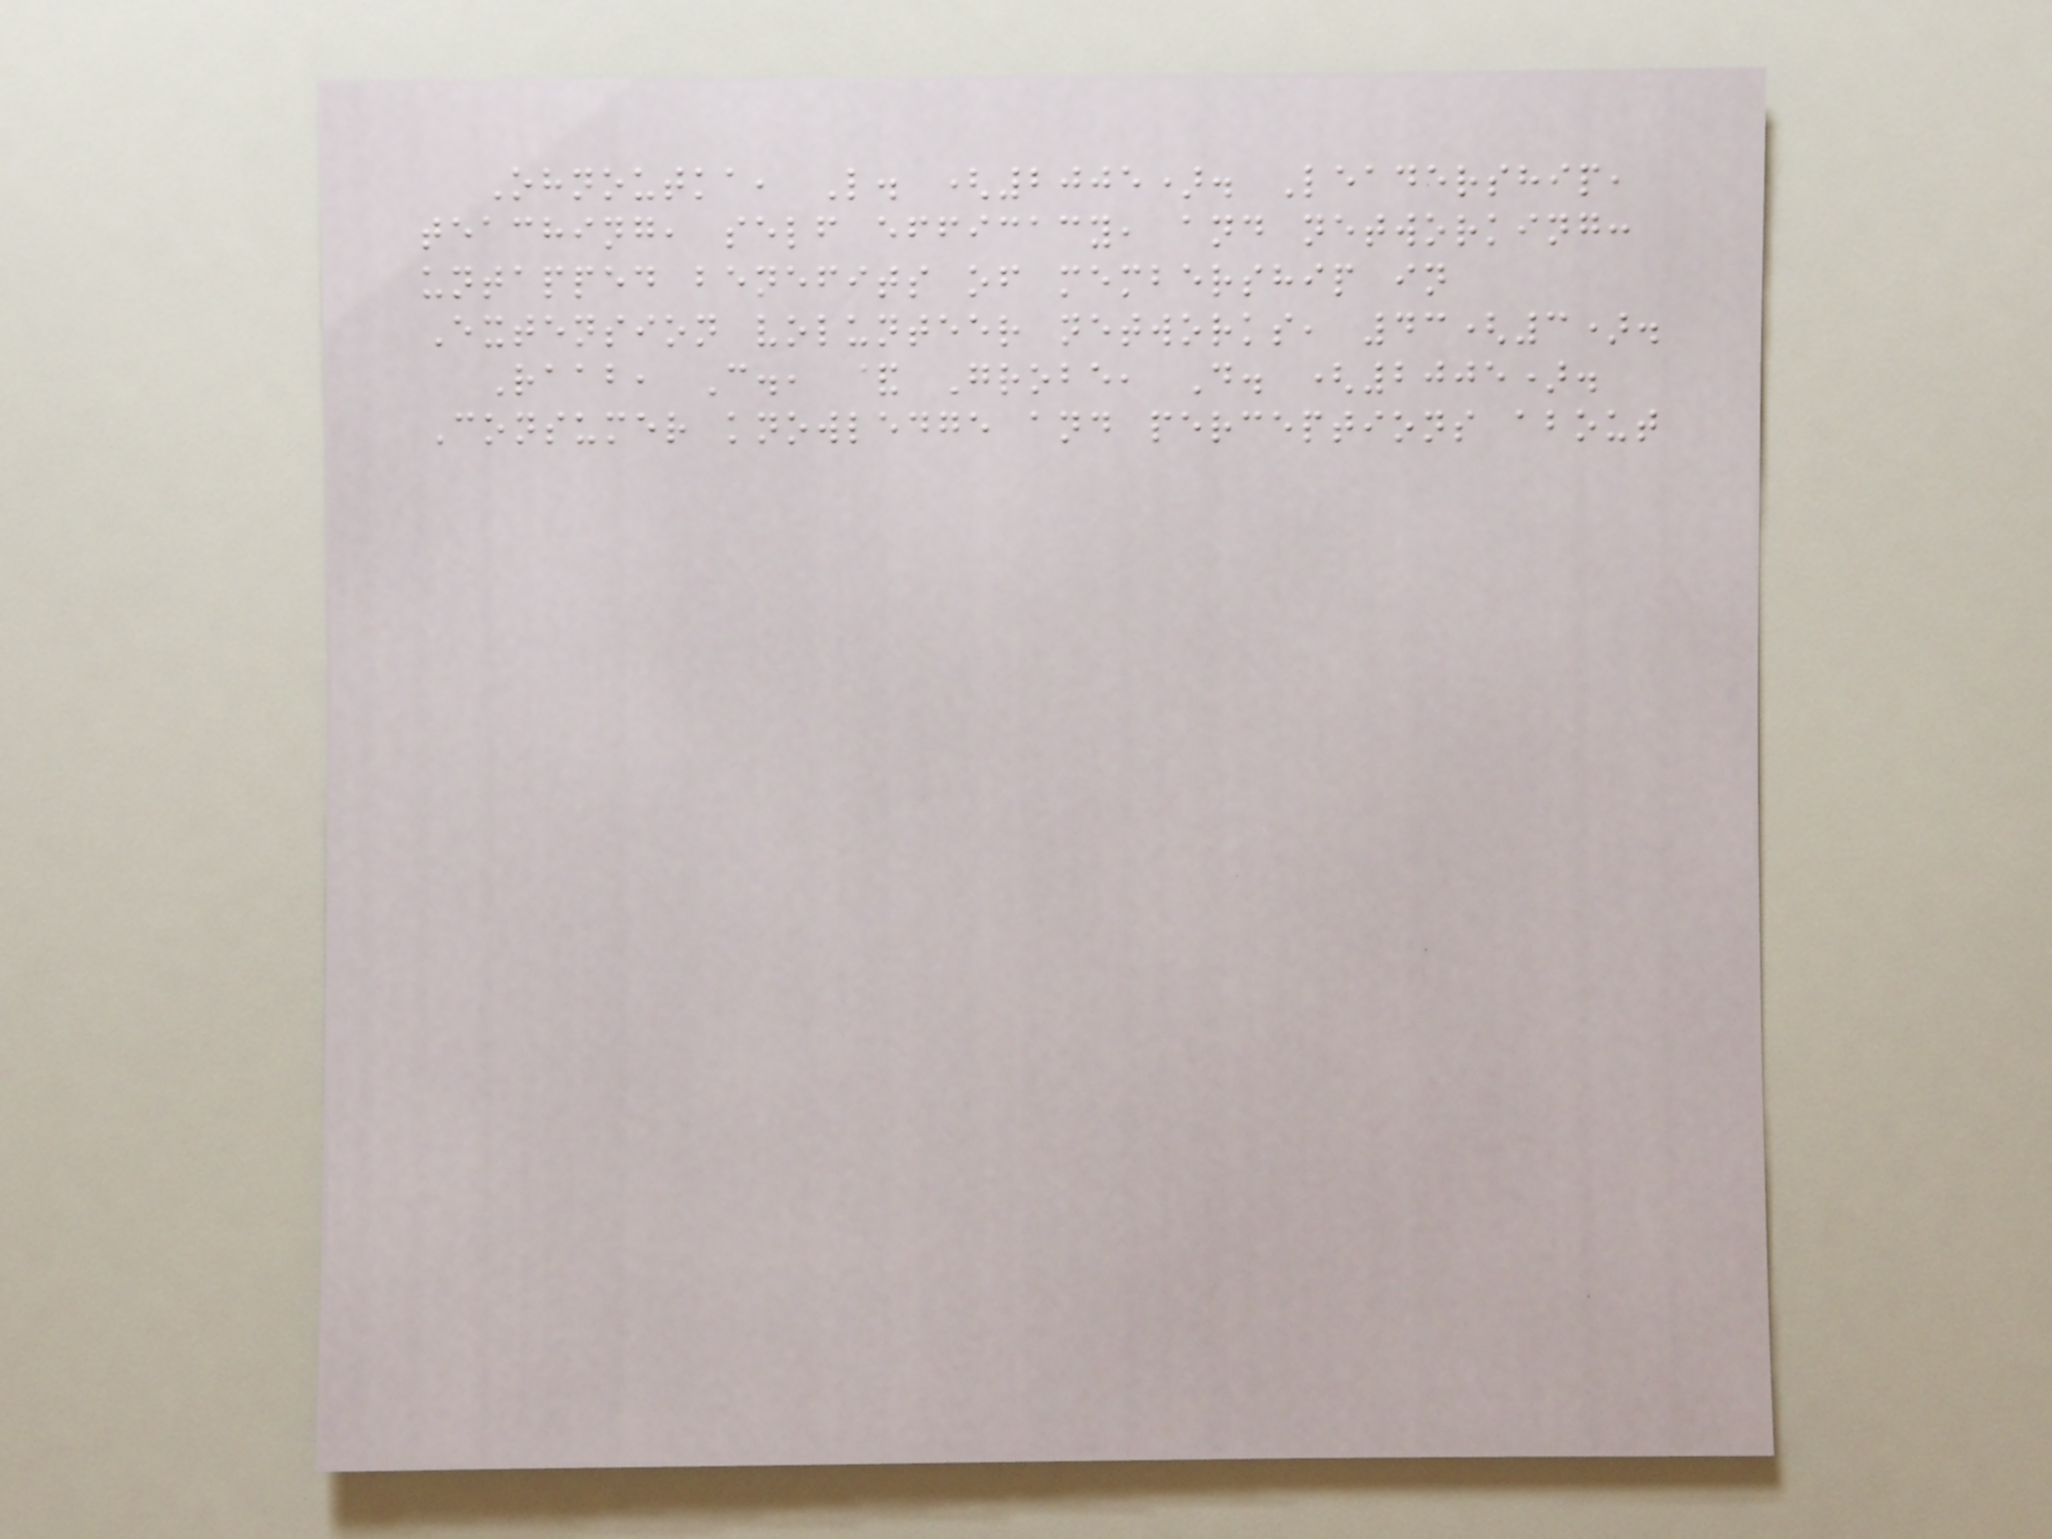Ohnoutka, L. (2005). Leadership,
teaching, self efficacy, and networking:
untapped benefits of membership in
Extension volunteer networks, 43(3).
Raab, C., & Grobe, D. (2005).
Consumer knowledge and perceptions about
